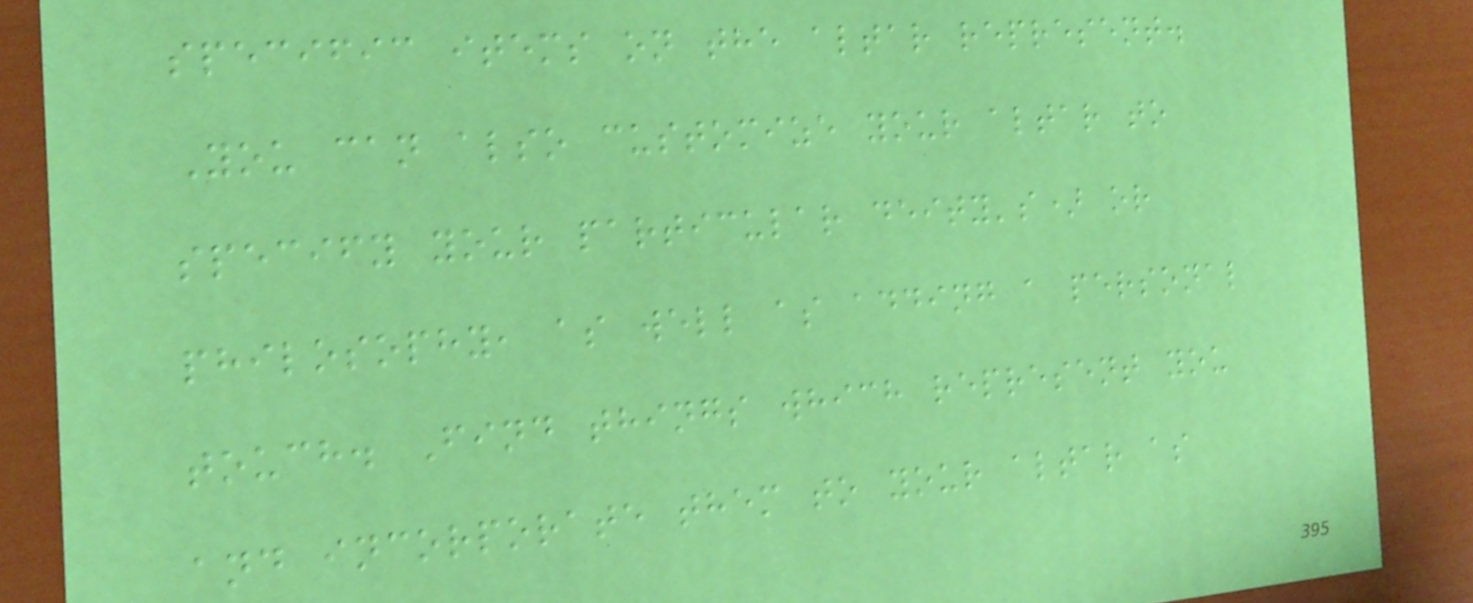specific items on the altar represent.
You can also customize your altar to
specify your particular deity's) or
philosophy, as well as adding a personal
touch. Find things which represent you
and incorporate them to your altar as
